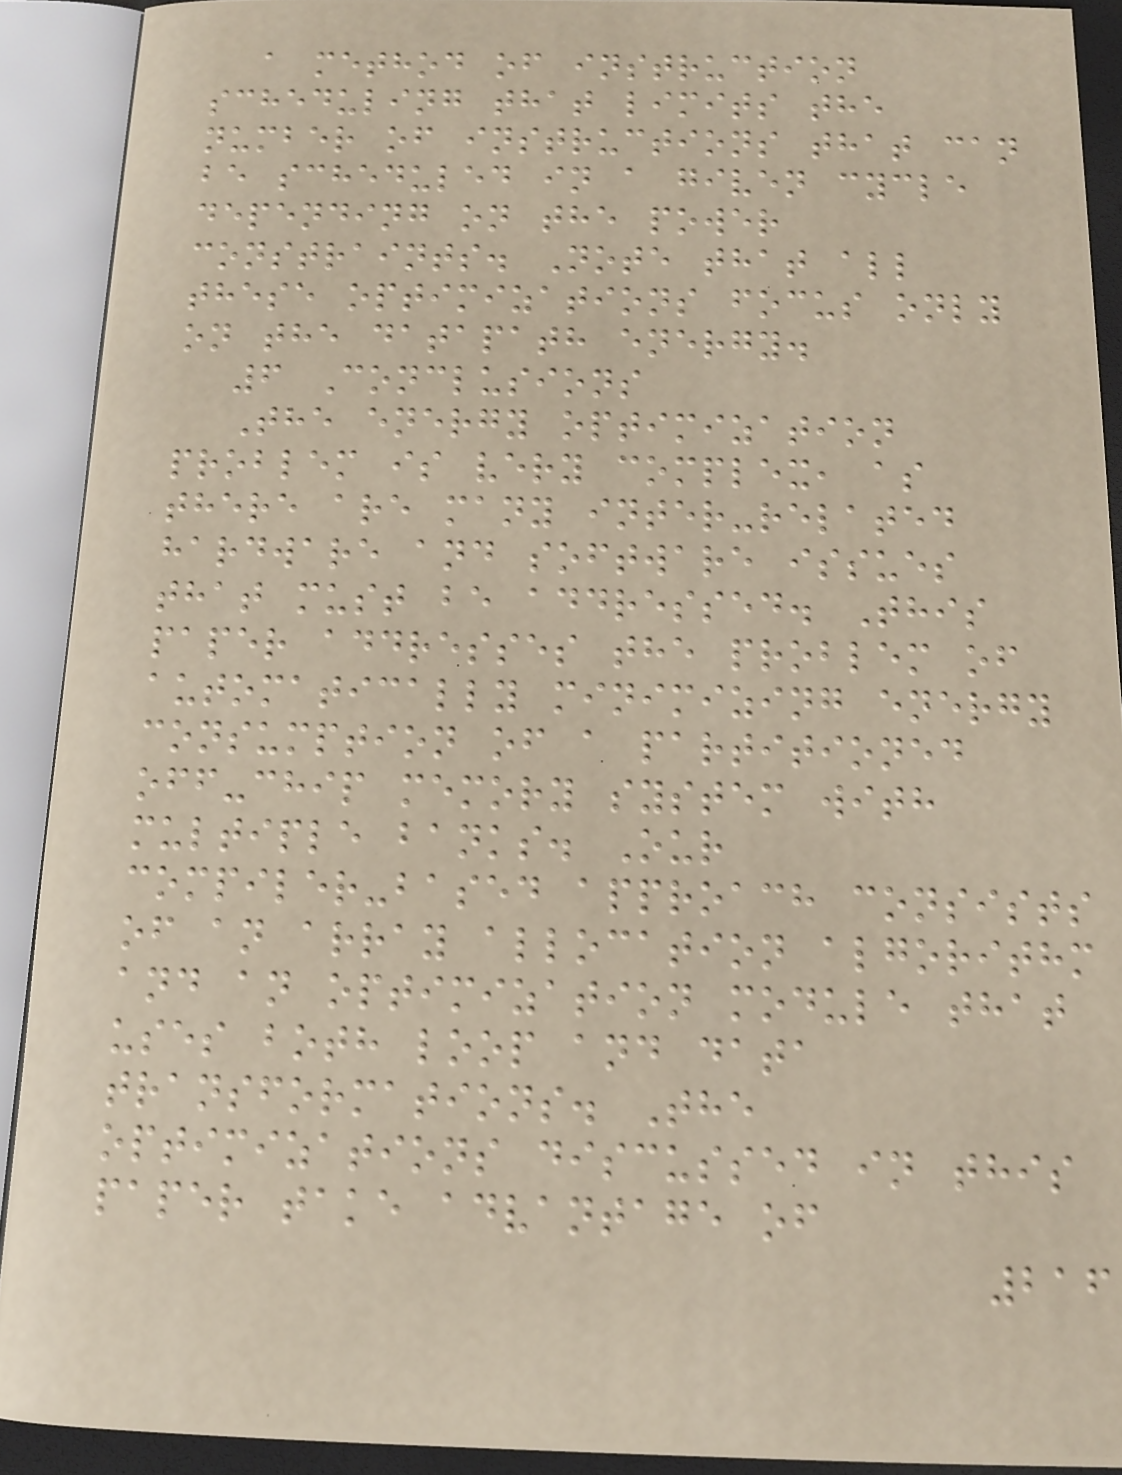a method of instruction
scheduling that limits the
number of instructions that can
be scheduled in a given cycle
depending on the power
constraints. Note that all
these optimizations focus only
on the datapath energy.
6 Conclusions
The energy optimization
problem is very complex, as
there are many inter-related
hardware and software issues
that must be addressed. This
paper addresses the problem of
automatically minimizing energy
consumption of a partitioned
off-chip memory system with
multiple banks. Our
compiler-based approach consists
of an array allocation algorithm
and an optimization module that
uses both loop and data
transformations. The
optimizations discussed in this
paper take advantage of
216
